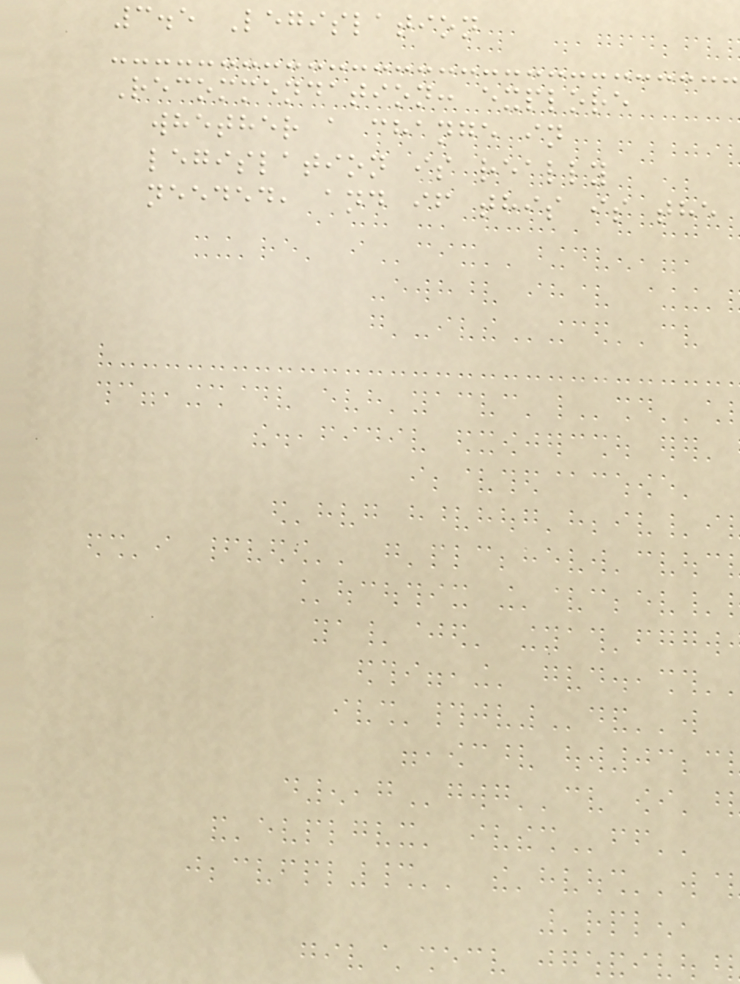3.5 Legislation
Recommendation: explore
whether a change in
legislation is really
needed, and if this is the
